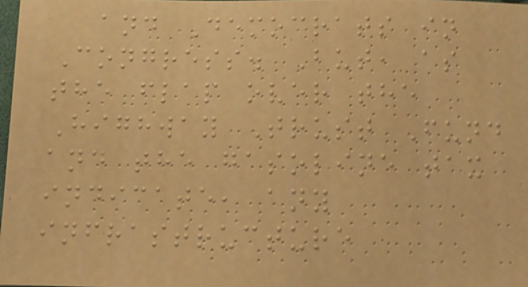and Democrats in
Congress. But, as
the flap over the
Highway Trust Fund
and the gasoline tax
indicate, any
infrastructure
